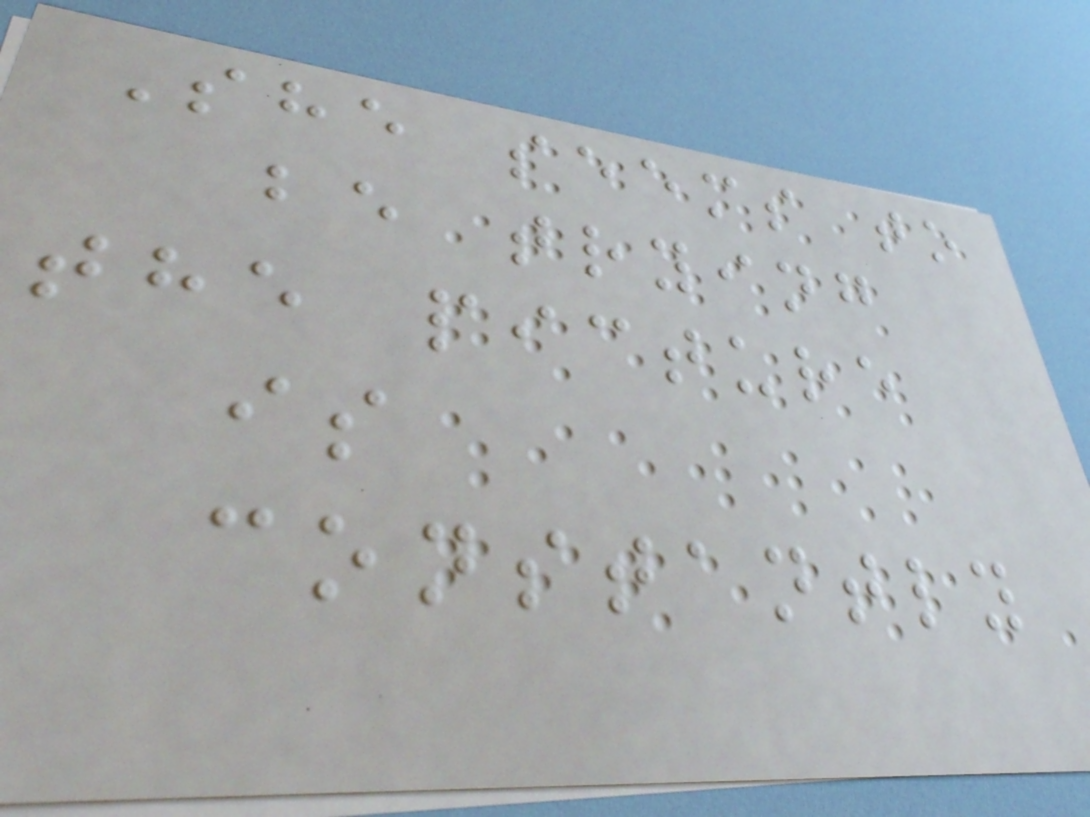She seems to
be trying
the picture
is
constantly
